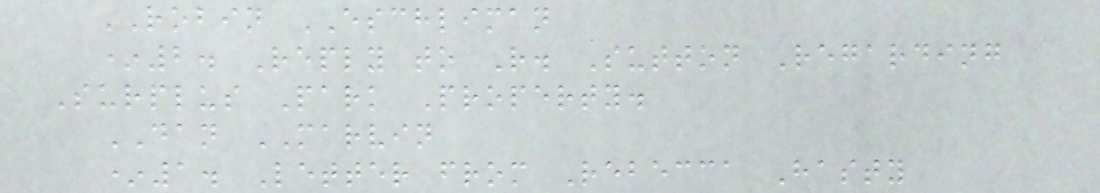ROBIN ESCHLIMAN
*2. Reply to R. Sutton Regarding
Surplus Park Property.
DAN MARVIN
*1. Letter from Rebecca Hasty
